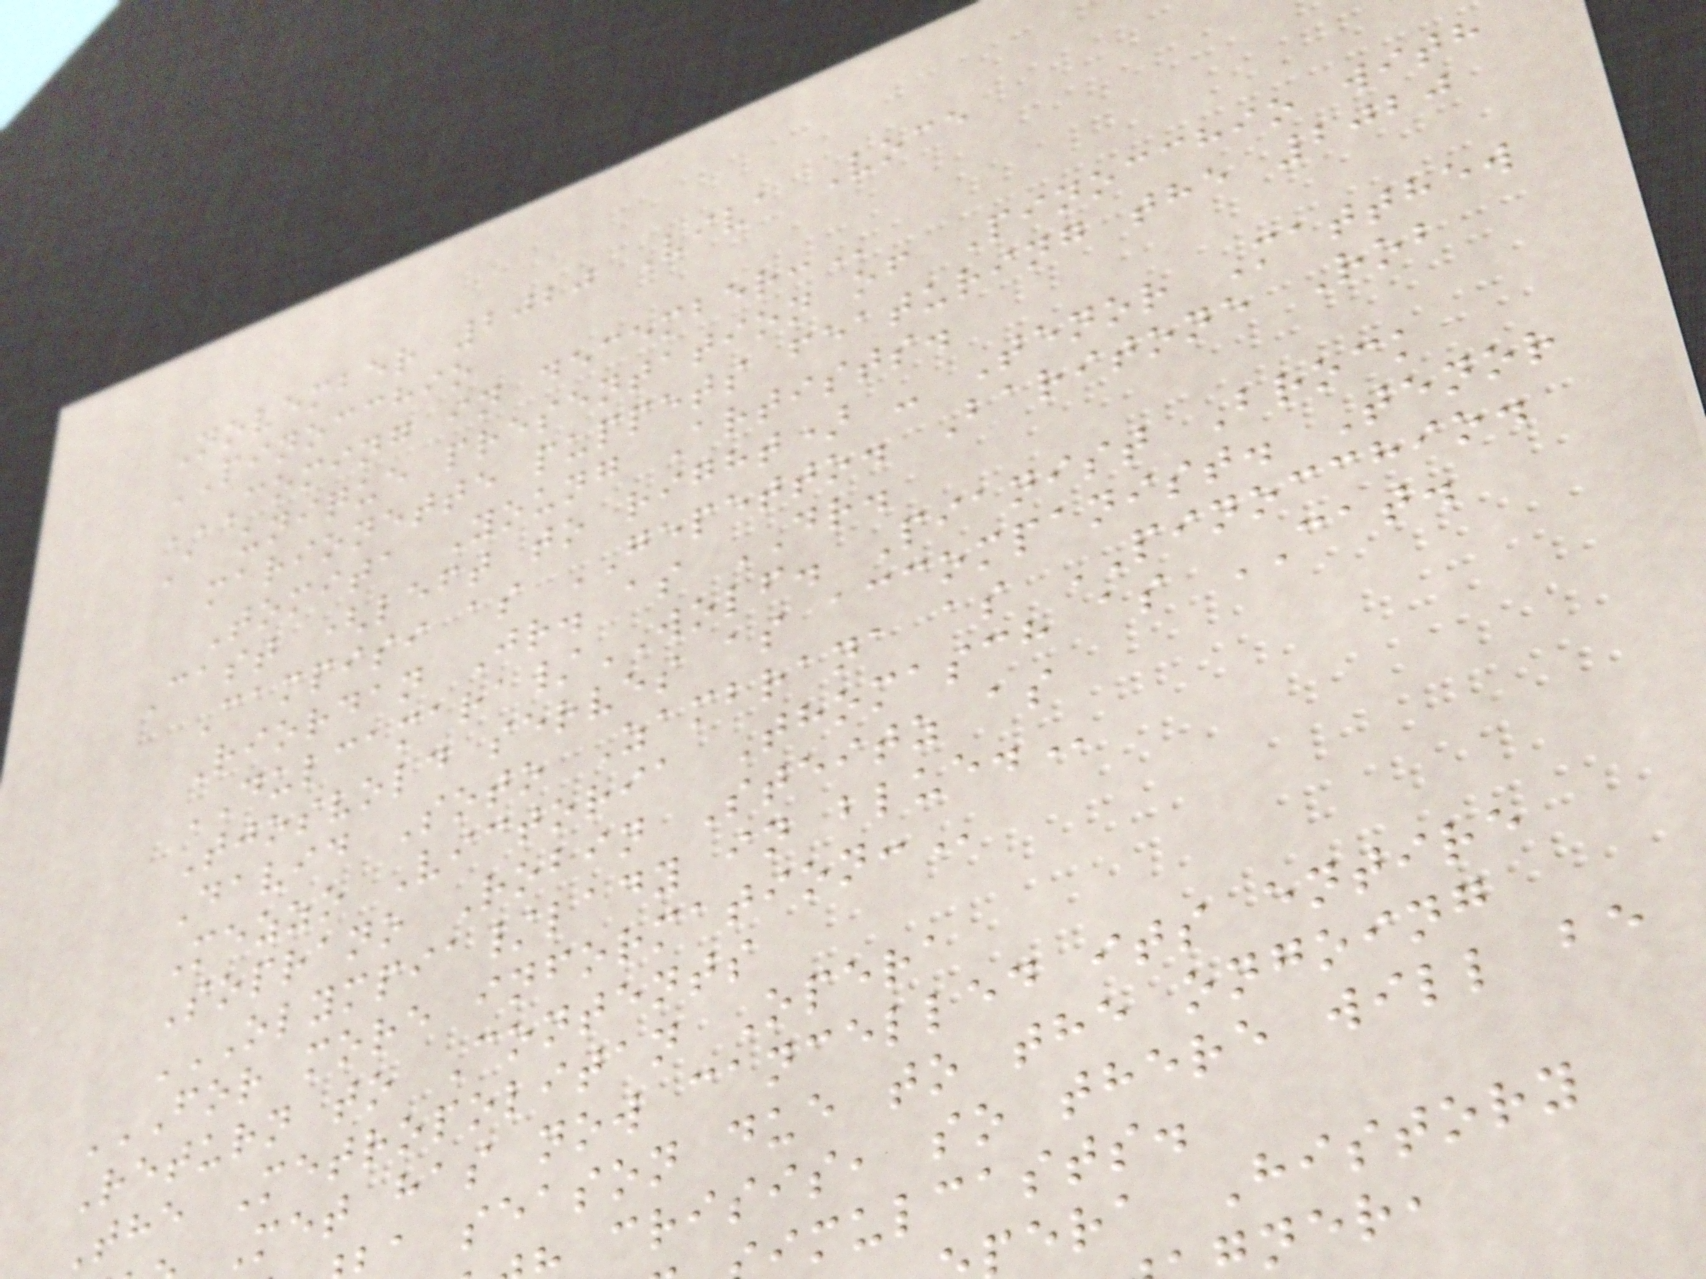November 2020 Viva Voce
PINOCCHIO
COMING IN DECEMBER:
A unique presentation of Pinocchio with
marionette puppets featuring the 2020
Tomita Young Artists.
Cast (left to right) - Tenor Matthew
Campisi as GEPETTO. Baritone Rob
Riordan Jr. as DR.
DULCAMARA/WOLF. Pianist Brock
Tjosvold serves as accompanist. Tenor
David Soto Zambrana as PINOCCHIO.
Mezzo Victoria Thomasch as CAT.
Soprano Robin Steitz as
OLYMPIA/LADY IN BLUE.
FOR MORE INFORMATION:
Return to Contents
The Metropolitan Opera
Met has now cancelled its entire
a season due to the ongoing
crisis, so there will be
imulcasts.
era History
